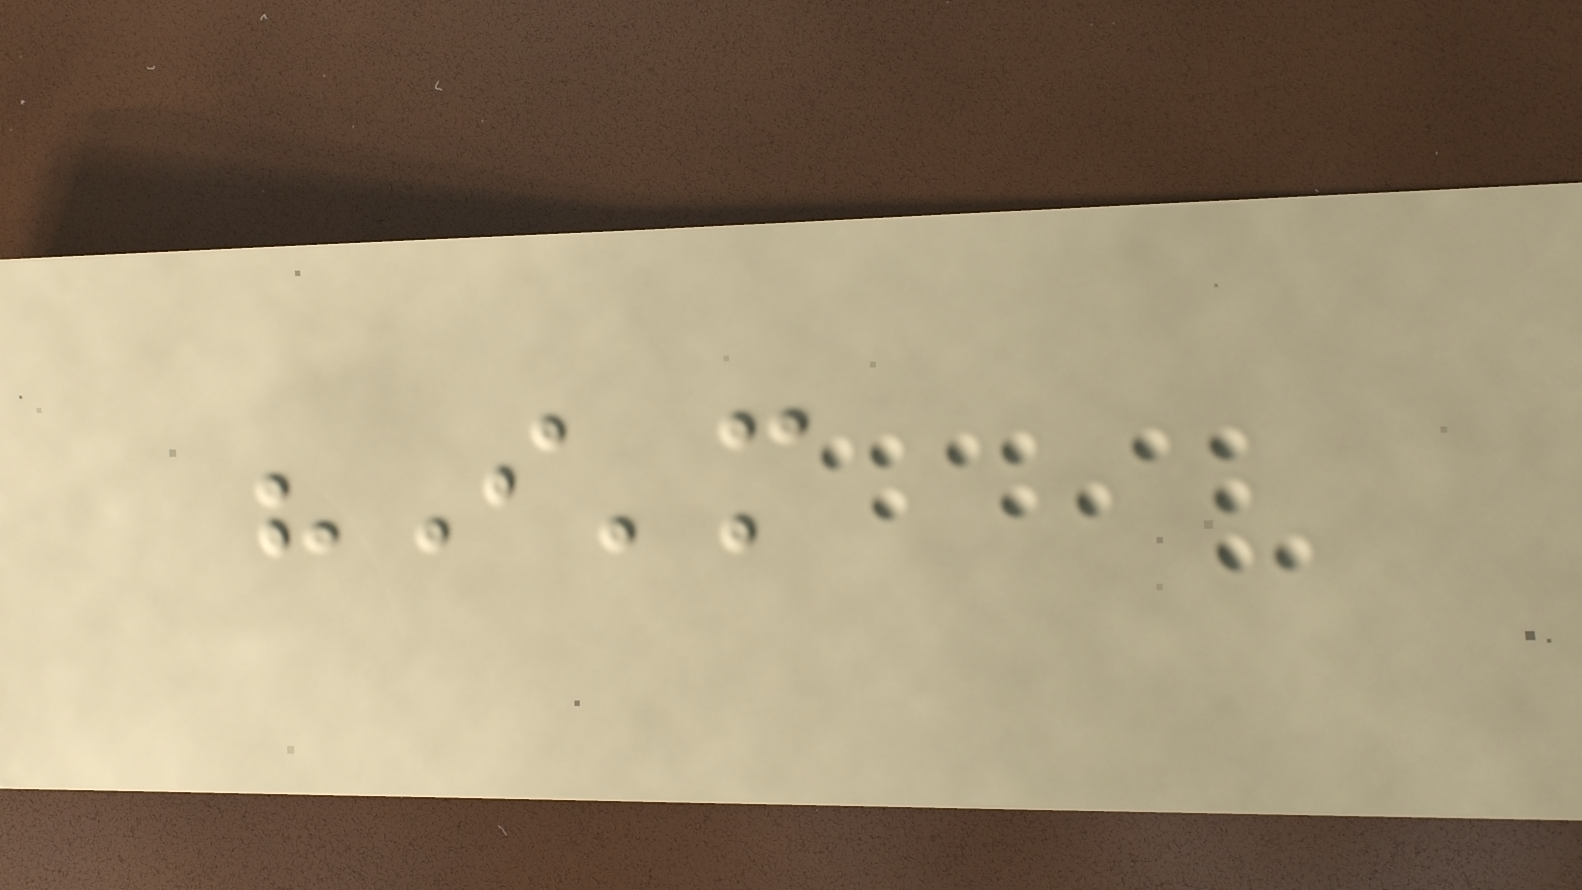"I'm
